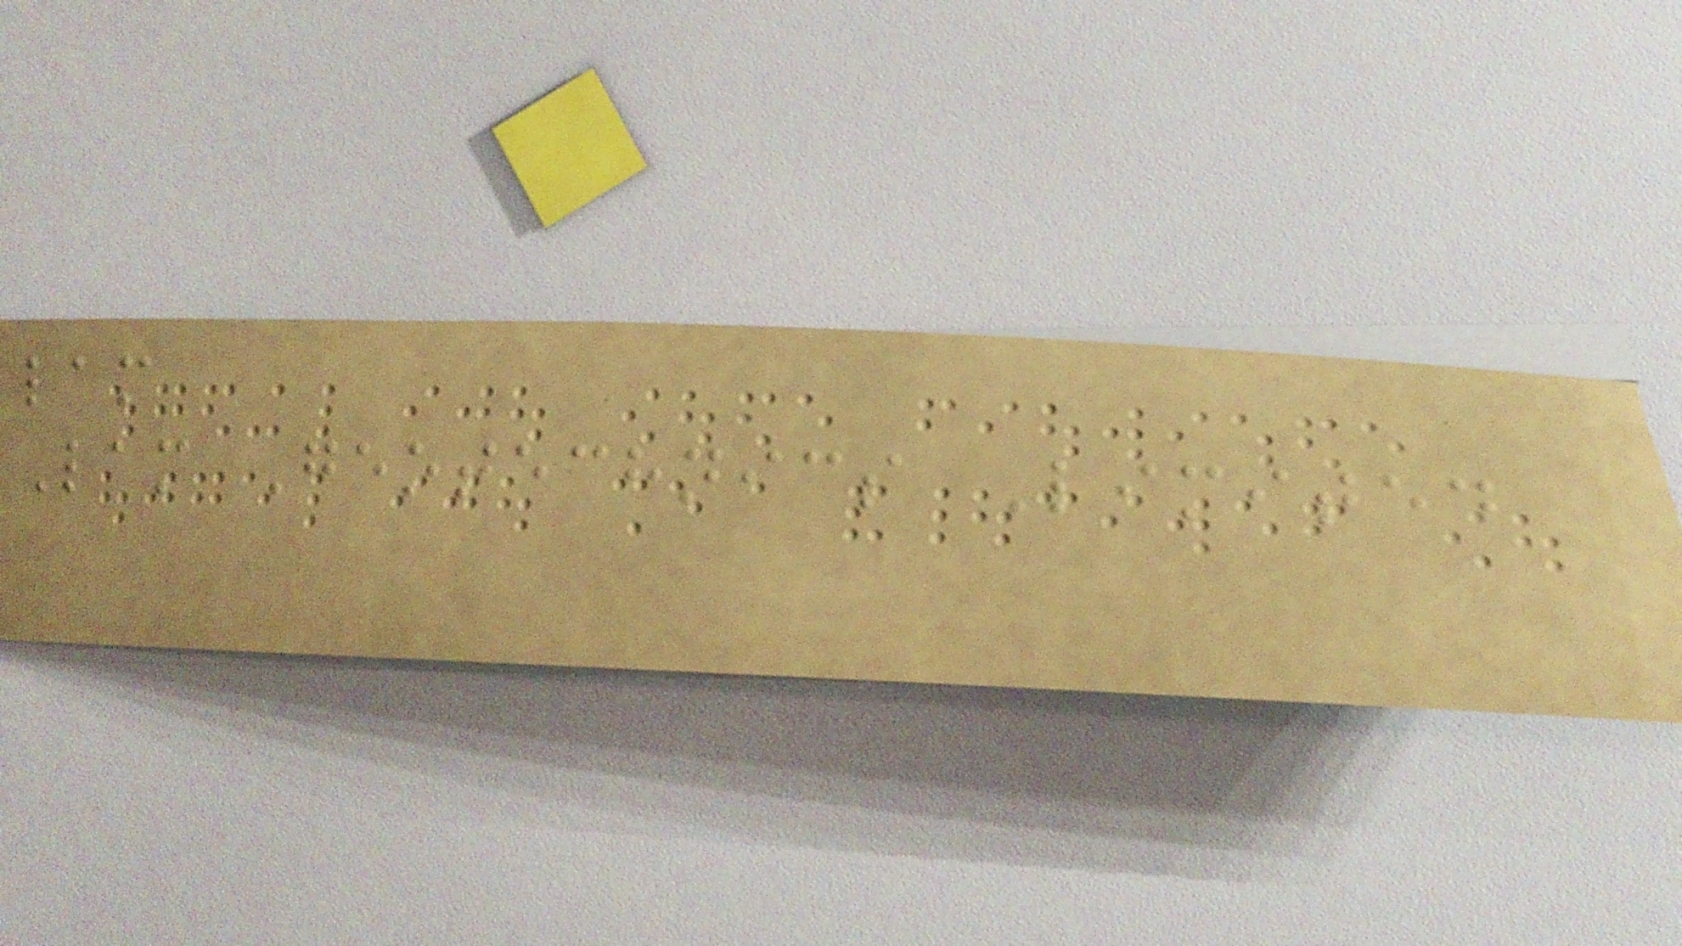lam
Lam Geotechnics Limited
